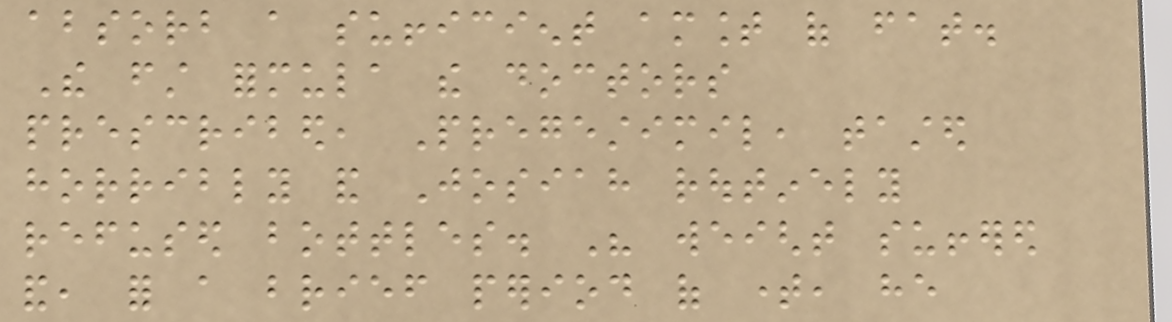absorb a sufficient amount of fat.
The first formula the doctors
prescribed, Pregestimil, tasted
horribly and Josiah routinely
refused bottles. His weight suffered
and, for a brief period of time, he
